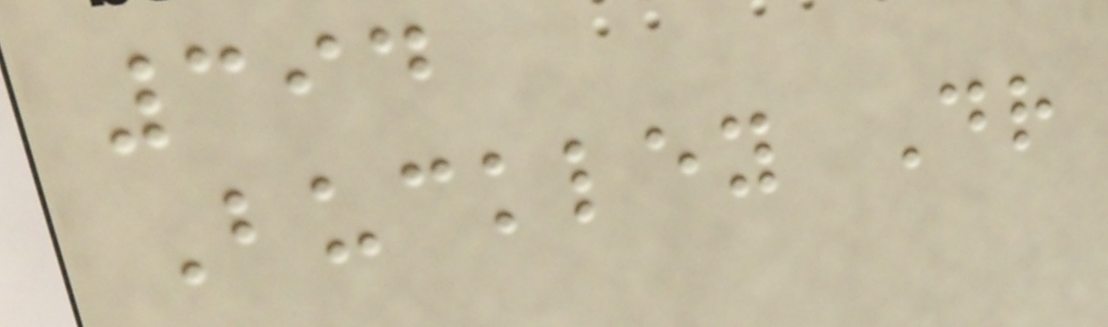394
Buckley Dr
